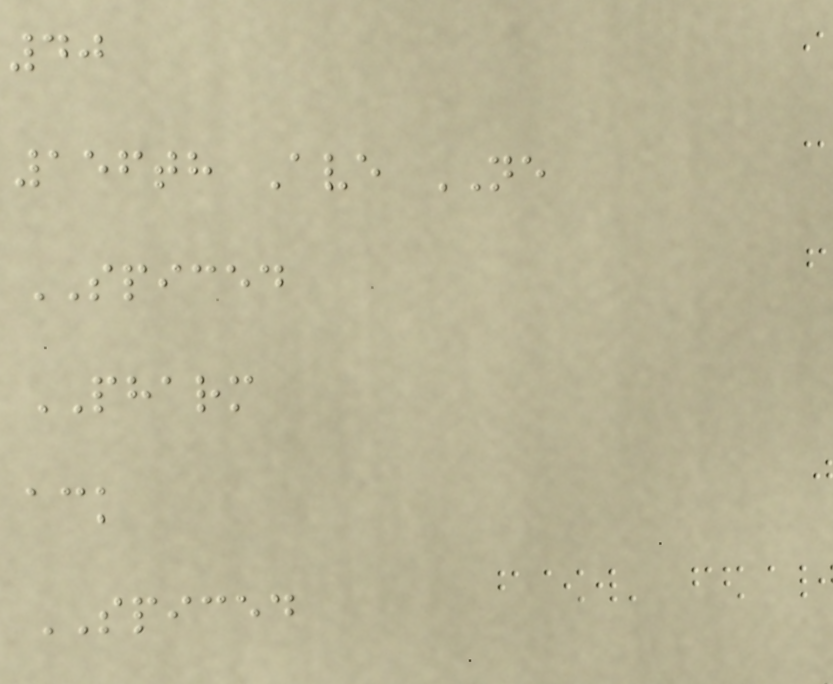40
156th Ave NE
SPICED
PHARM
ack
SPICED
